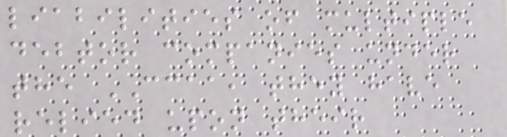liabilities of multiple
debtor companies under
the CCAA, they have
relied upon their
